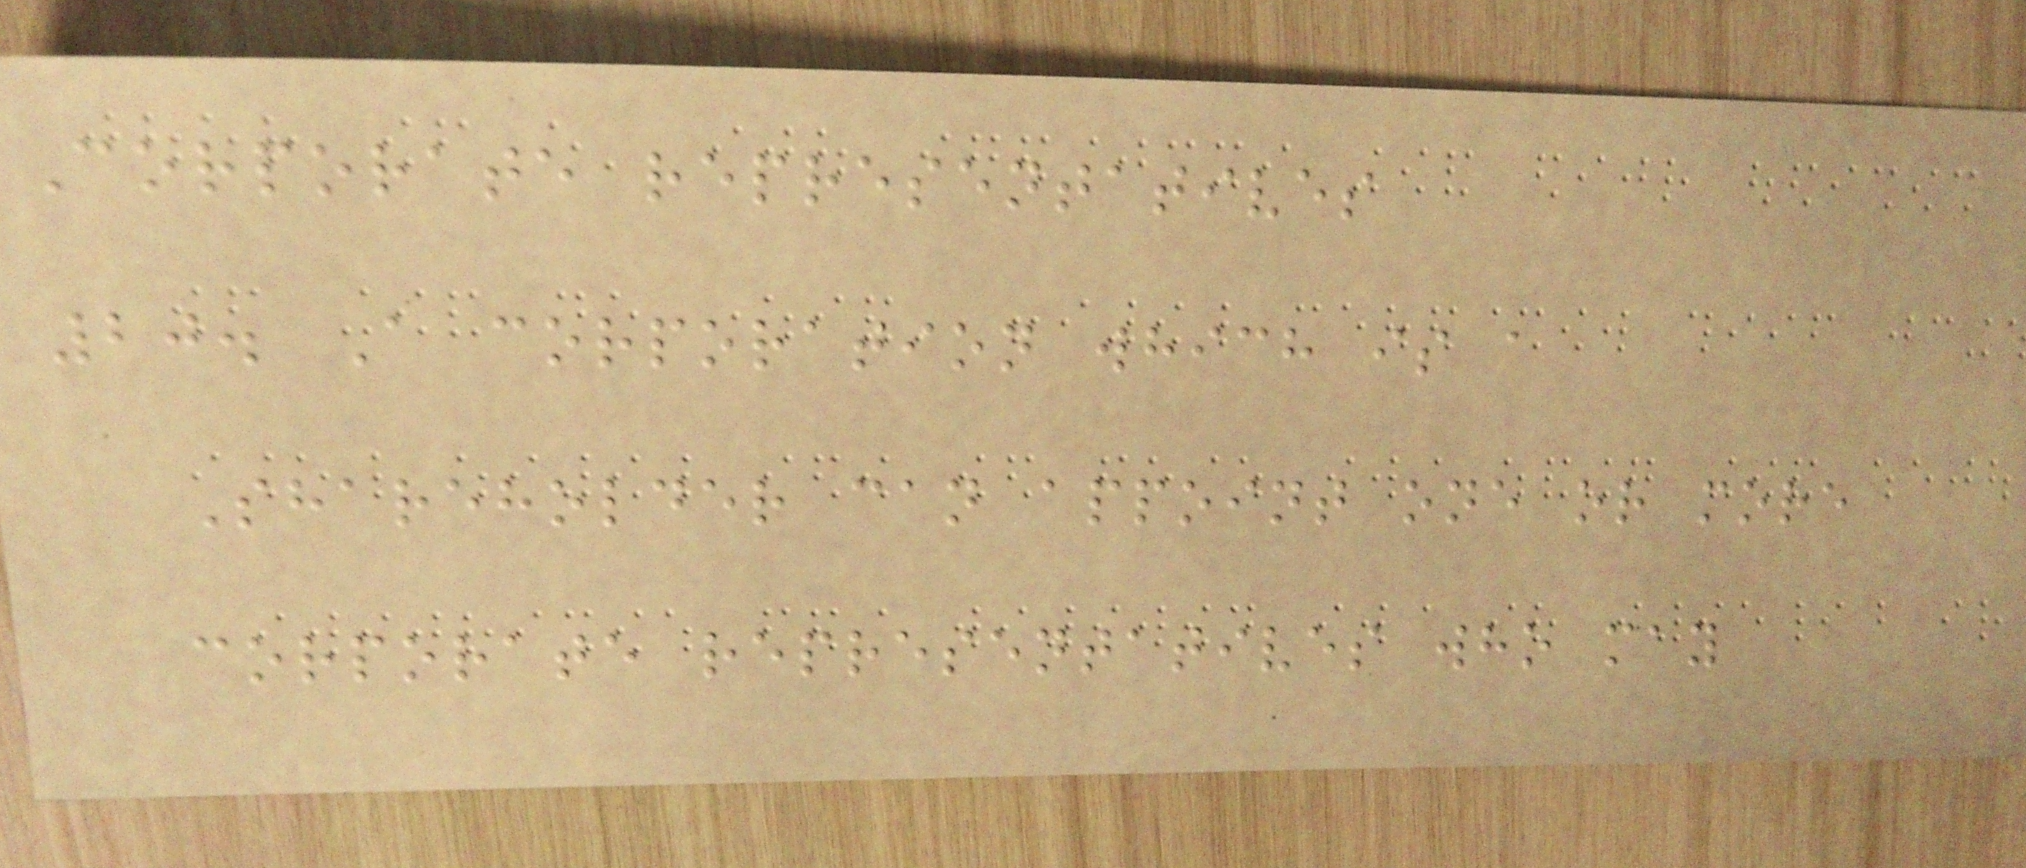Corporate representatives
20. A corporation which is a
Shareholder can appoint one or more
corporate representatives who may
